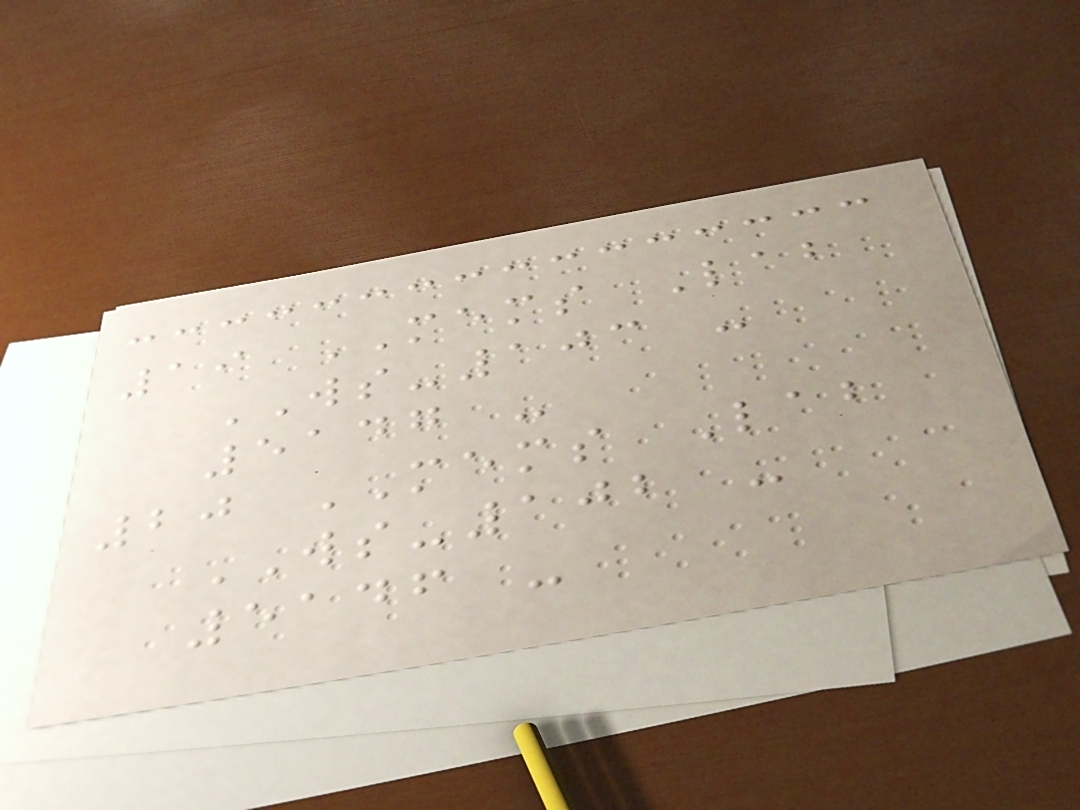19 MEMS Lab
WS-103 -
5147 -
20 MEMS Lab
WS-102 -
5146 -
